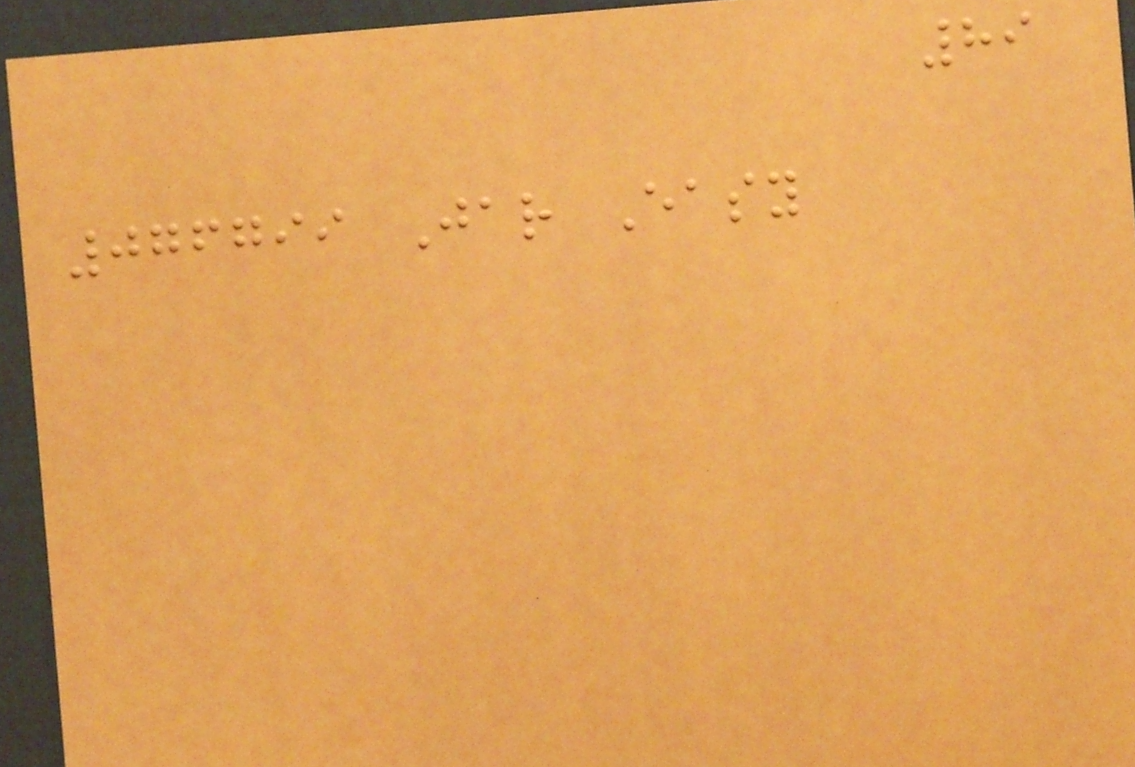89
076799 Jar Easy
